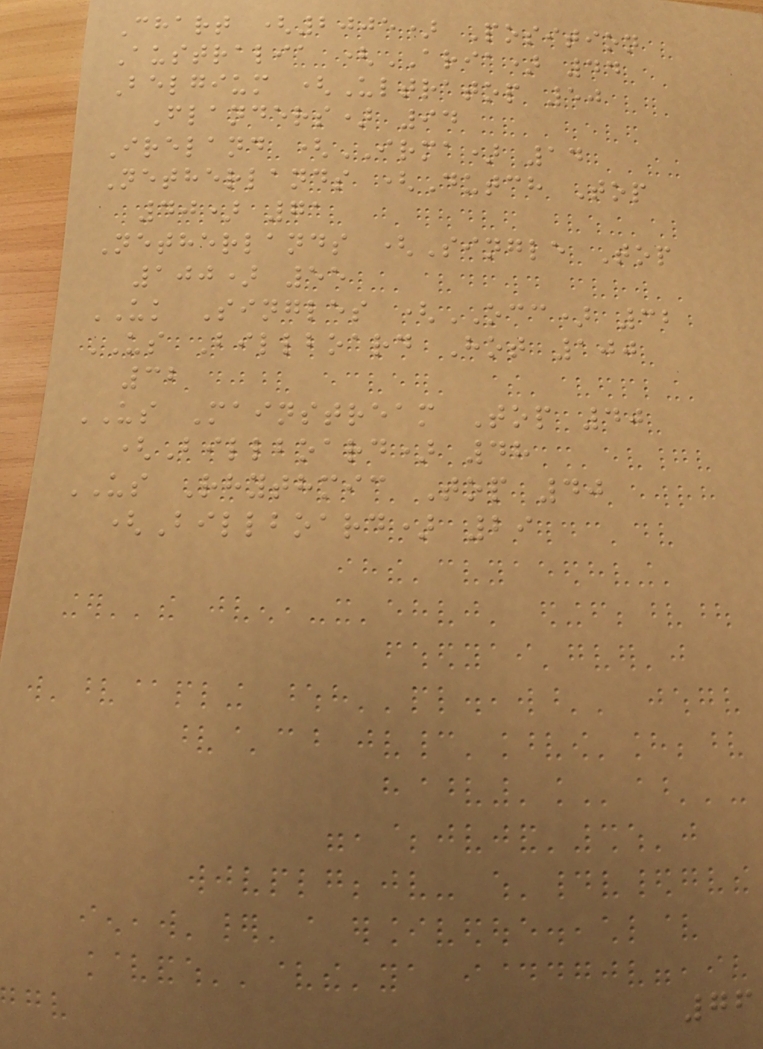Chart (2005) Position
Australia (ARIA) 44
Belgium (Ultratop 50
Flanders) 94
Ireland (IRMA) 14
Netherlands (Dutch Top
40) 71
Netherlands (Single Top
100) 55
UK Singles (OCC) 32
US Billboard Hot 100
32
US Mainstream Top 40
(Billboard) 48
US Rhythmic Top 40
(Billboard) 29
76
